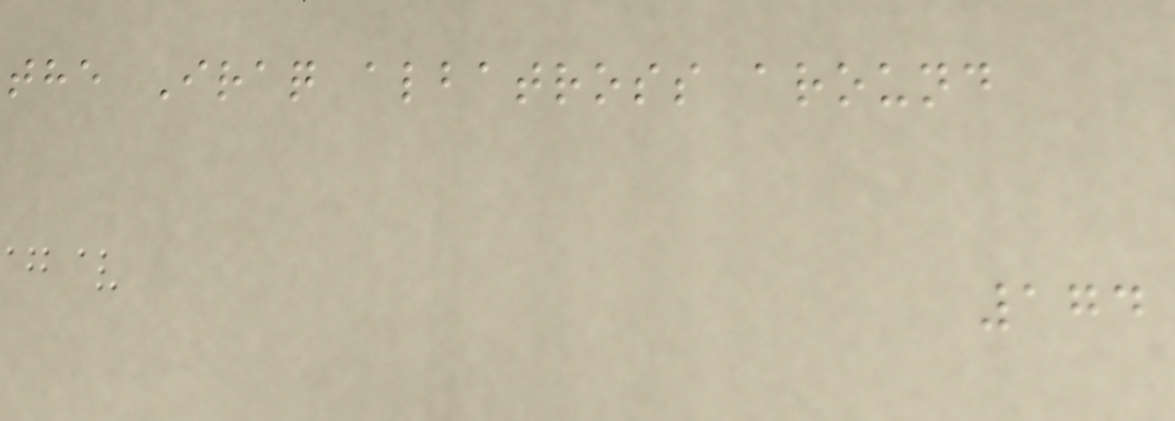the Iraq albatross around
174
